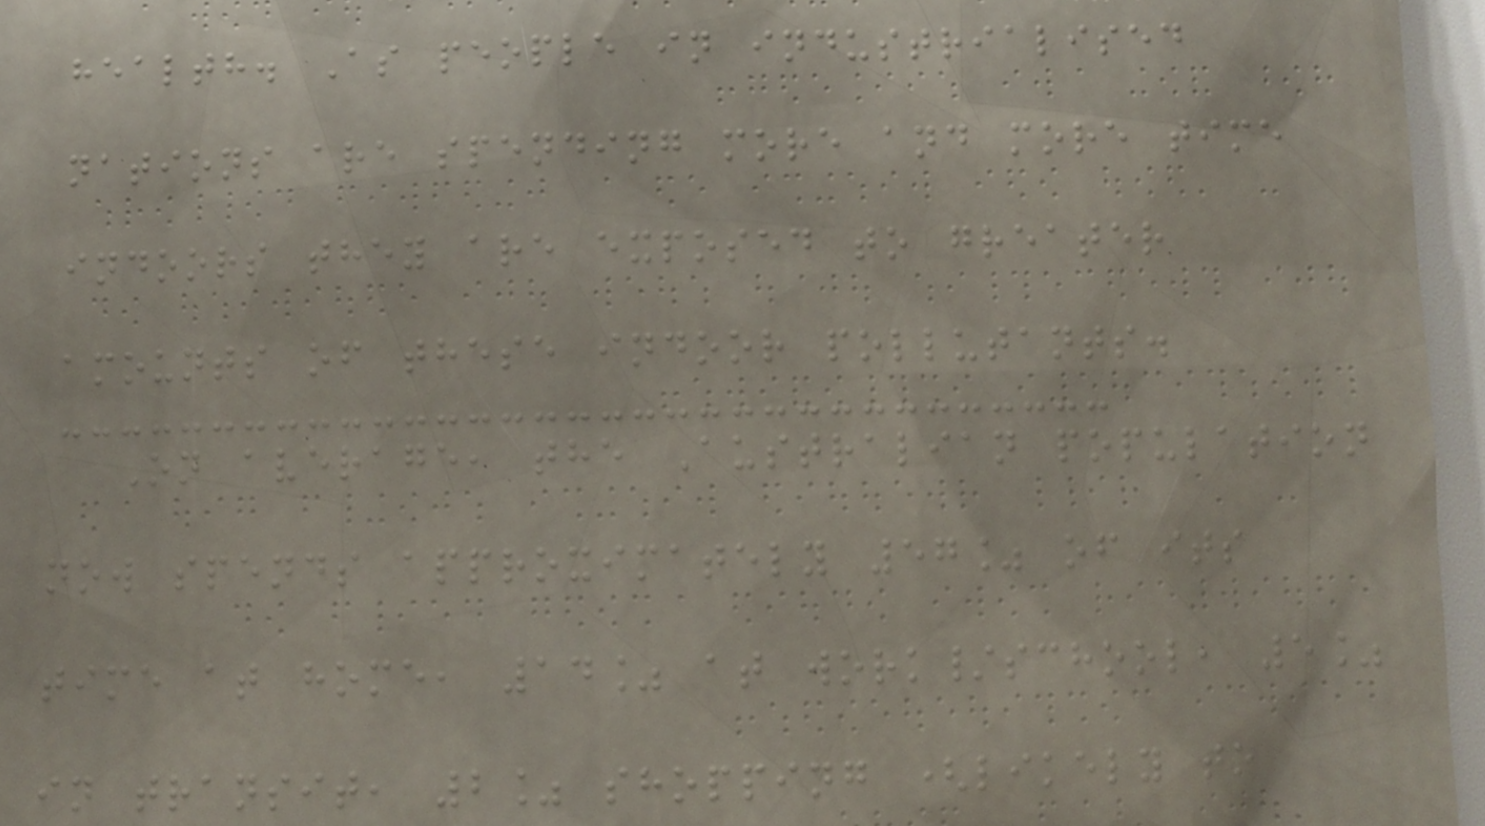health. As people in industrialised
nations are spending more and more time
indoors they are exposed to greater
amounts of these indoor pollutants.
On average, the Australian population
now spends approximately 57% of its
time at home, 14% at work/school, 5%
in transit, 2% shopping (likely to
